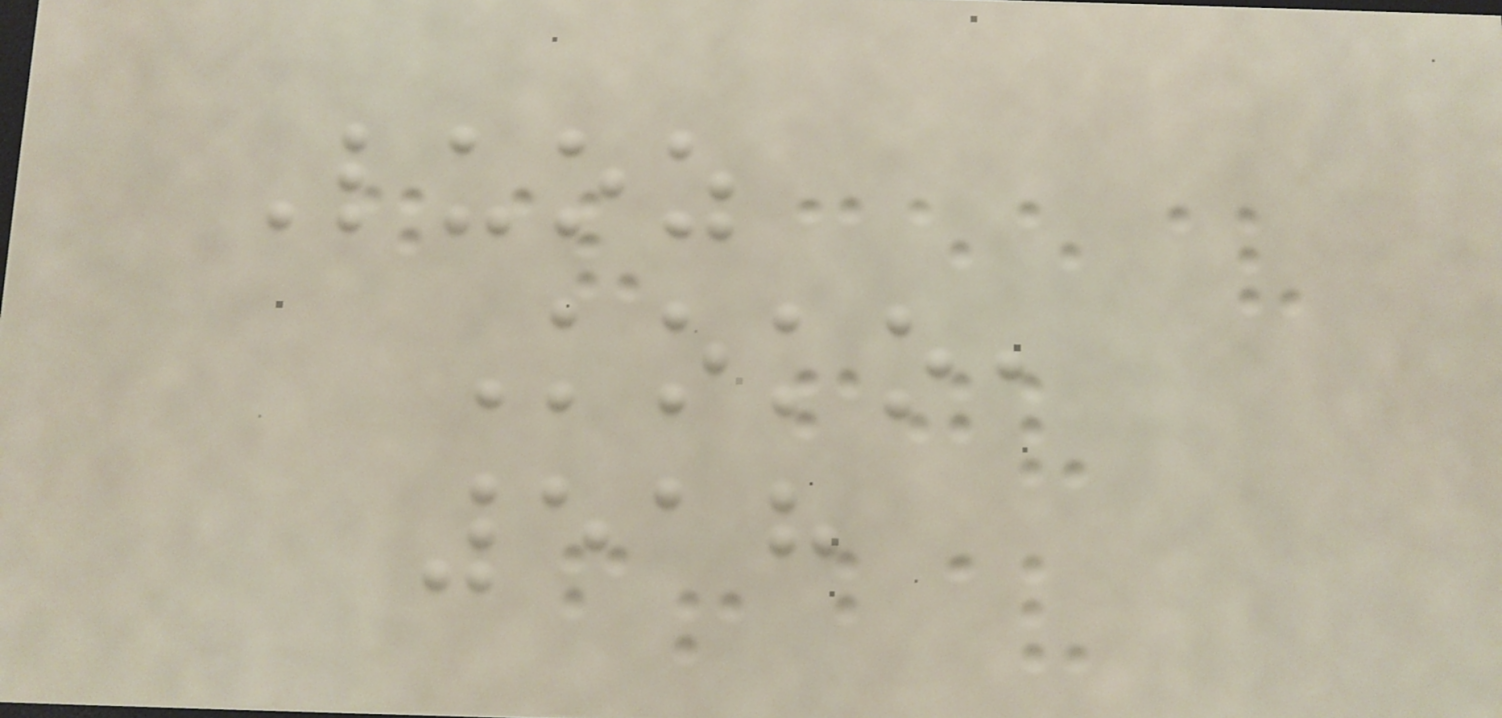Luoz
Koko,
518
